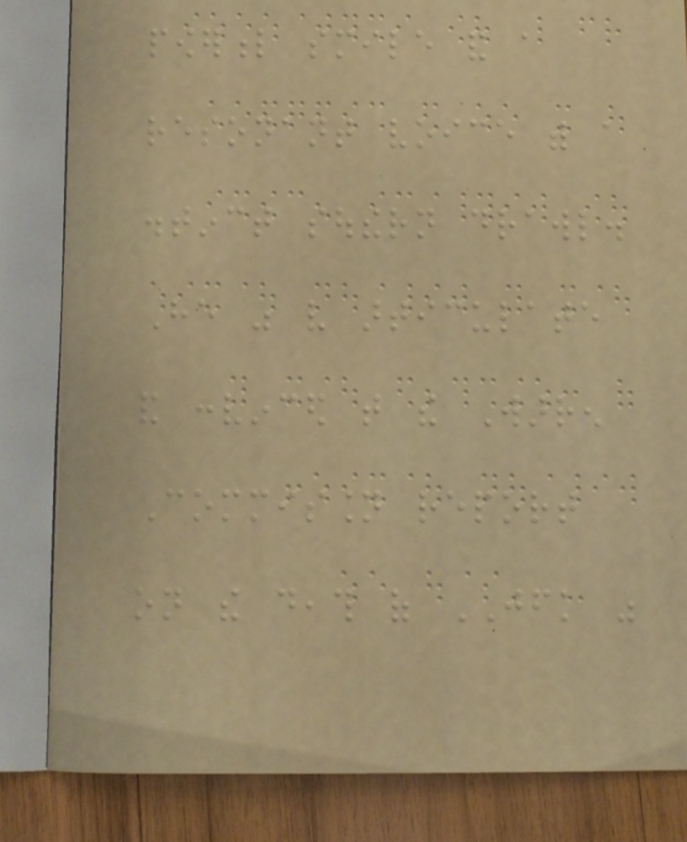powerful smile and a
resonant voice with a
distinct southern drawl.
He was very articulate
and convinced that the Warren
Commission report
on the death of JFK was
